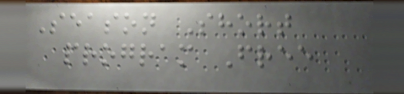Season Short
program Free
